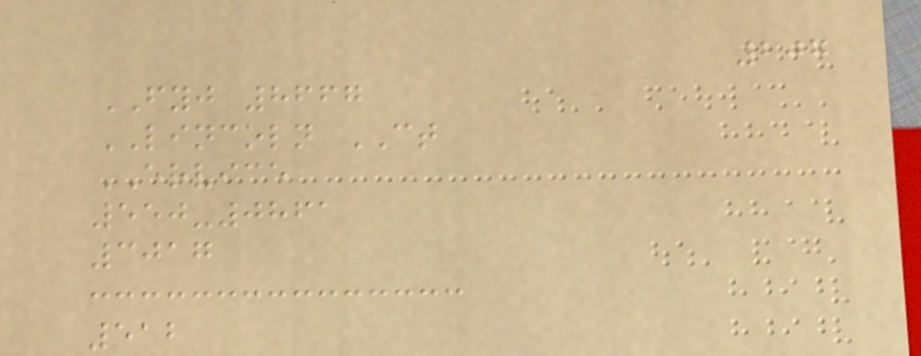207
FYJ 8667
LINCOLN CT
ERVICE
550-0861
3017
512
